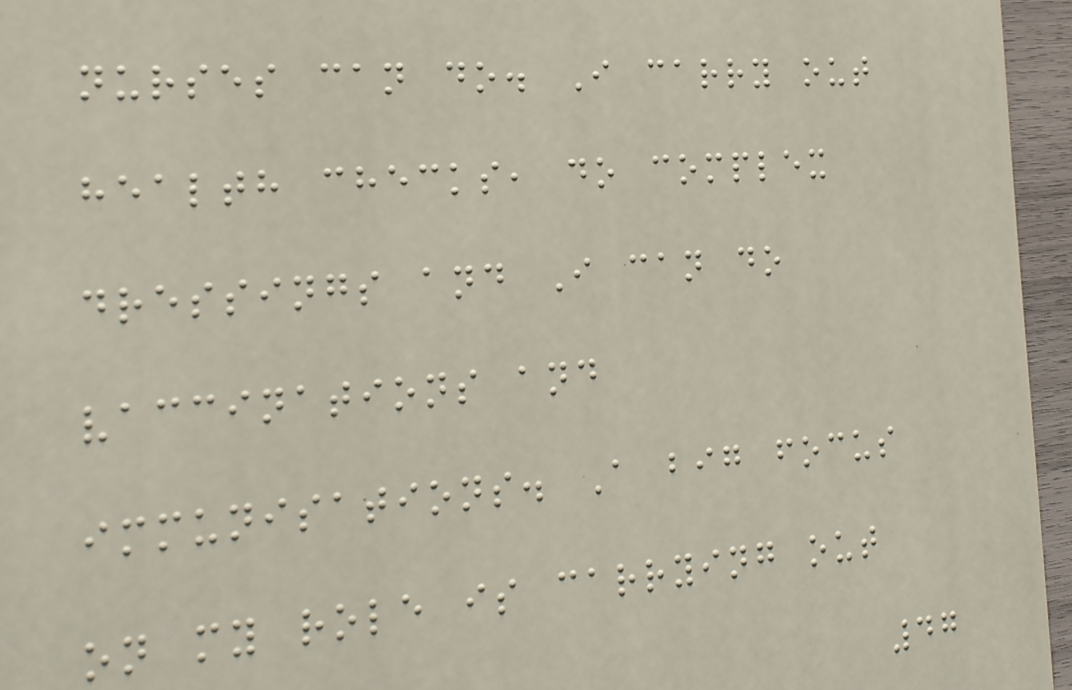nurses can do. I carry out
health checks, do complex
dressings and I can do
vaccinations and
immunisations. A big focus
on my role is carrying out
47
